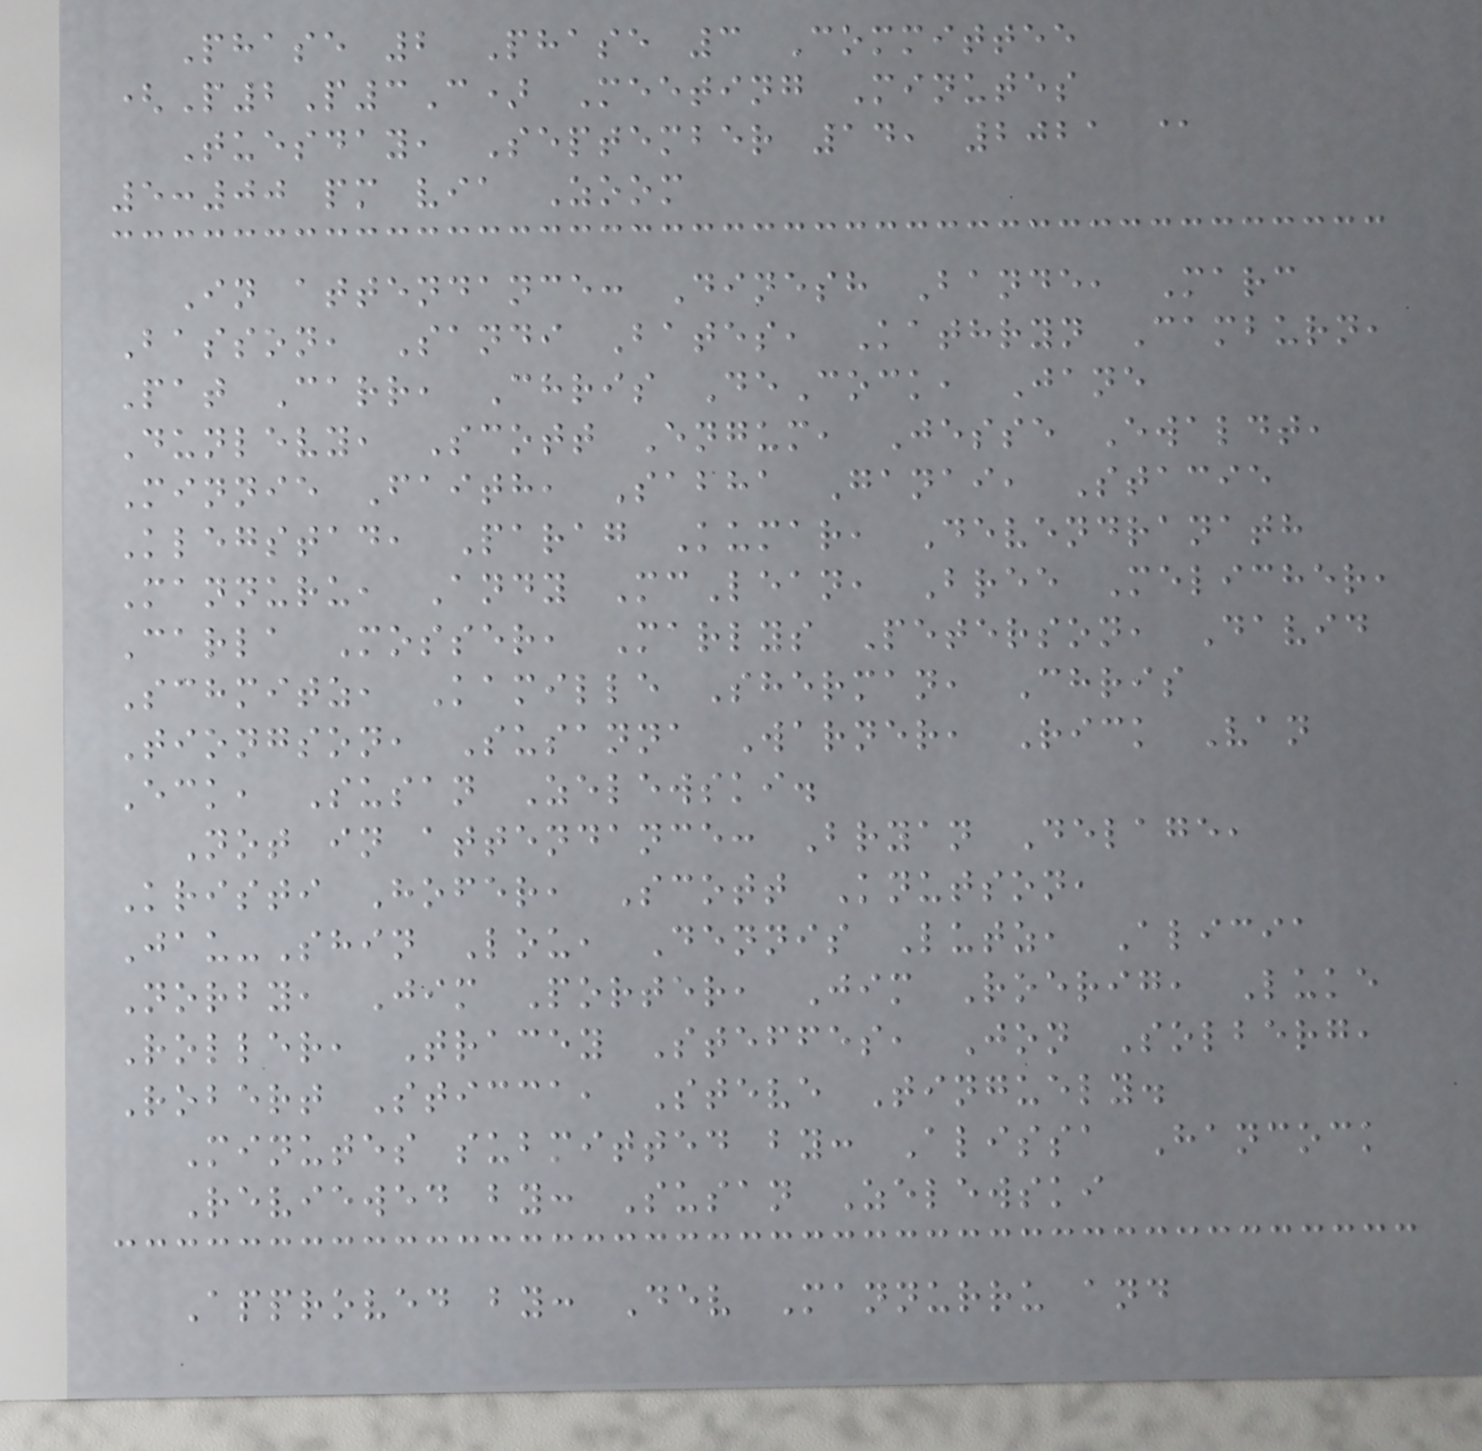Phase 2 Phase 3 Committee
(P2P3C) Meeting Minutes
Tuesday, September 14, 2021 @
5:00 pm via Zoom
In attendance: Dinesh Bande, Marc
Basson, Sandi Bates, Kathryn Camburn,
Pat Carr, Chris DeCock, Jane
Dunlevy, Scott Engum, Jesse Ewaldt,
Minnie Faith, Sabha Ganai, Stacie
Klegstad, Parag Kumar, Devendranath
Mannuru, Andy McLean, Bree Melicher,
Carla Mosser, Marlys Peterson, David
Schmitz, Kamille Sherman, Chris
Tiongson, Susanna Warner, Rick Van
Eck, Susan Zelewski.
Not in attendance: Bryan Delage,
Kristi Hofer, Scott Knutson,
Jau-Shin Lou, Dennis Lutz, Alicia
Norby, Jim Porter, Jim Roerig, Luke
Roller, Tracey Steffes, Jon Solberg,
Robert Sticca, Steve Tinguely.
Minutes submitted by: Alissa Hancock
Reviewed by: Susan Zelewski
Approved by: Dev Mannurru and
